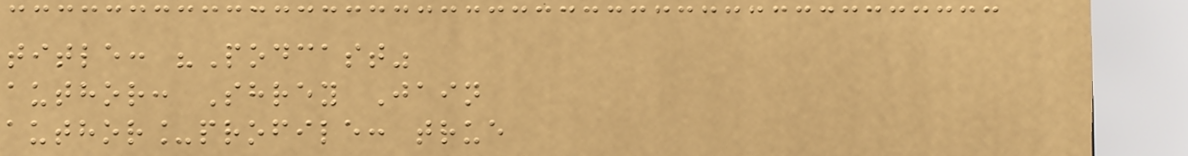title: "Podcast"
author: Shrey Jain
author_profile: true
